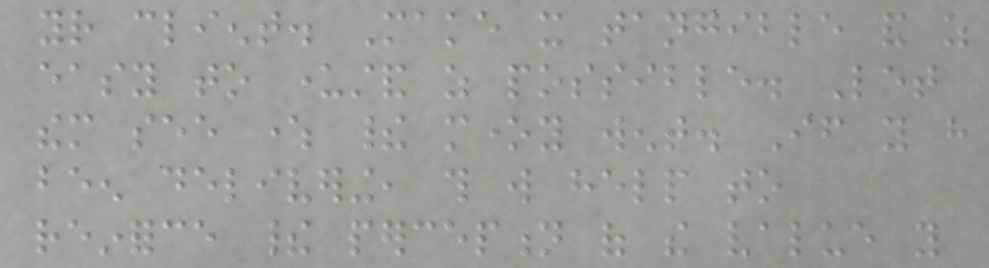your client. Make it tangible and as
easy to understand as possible. Let
them see where their money went. If you have
been delivering, this will help to
reinforce their perception of the value you
